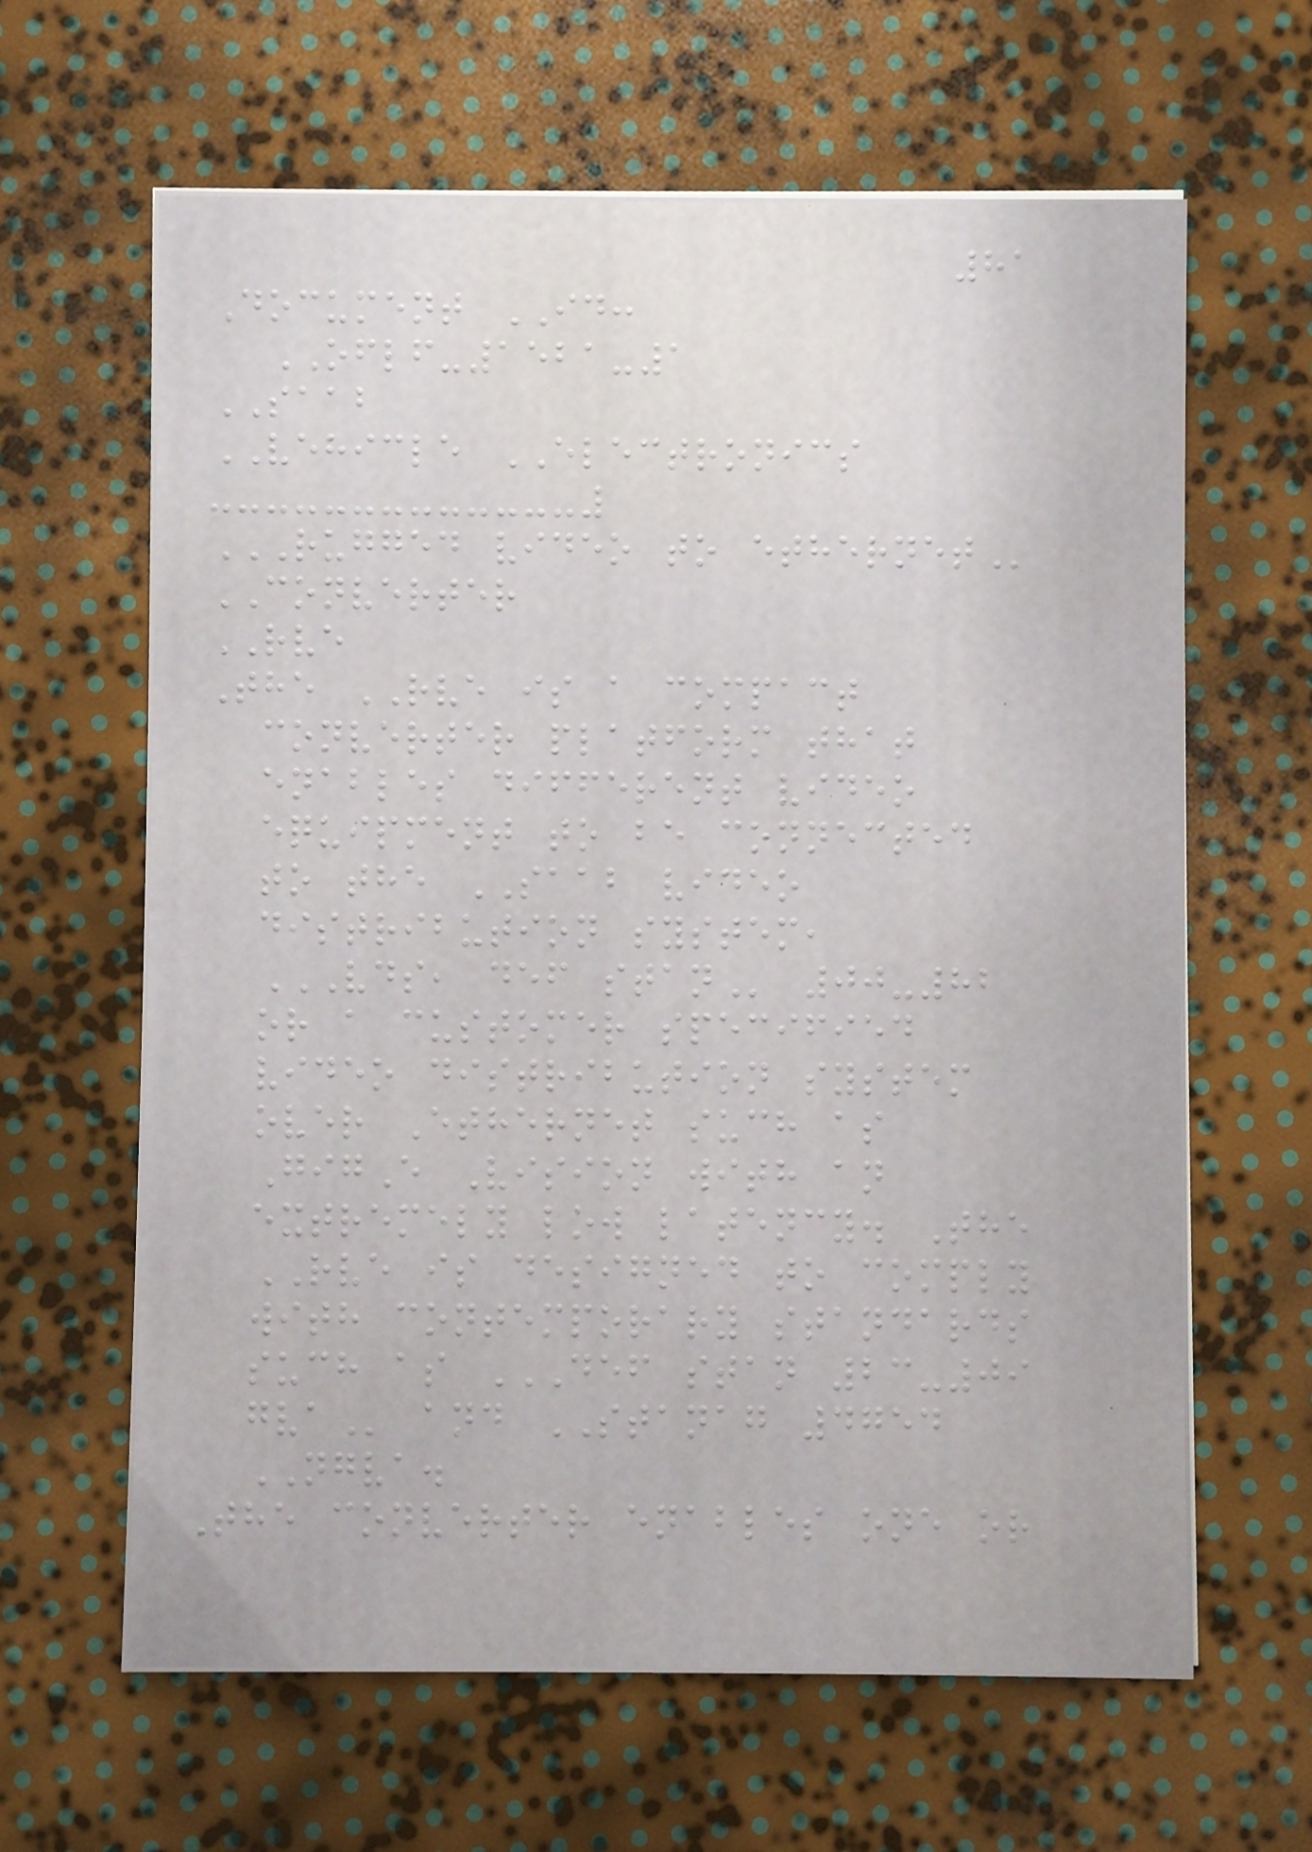81
Document ID:
OFLF-1521-1
SAAB
VEHICLE ELECTRONICS
RUGGED VIDEO TO ETHERNET
CONVERTER
RVE
The RVE is a compact
converter platform that
enables different video
equipment to be connected
to the SAAB video
distribution system,
VDS, DEF STAN 00-82
or a customer specified
video distribution system
over Ethernet such as
GigE Vision with an
extremely low latency. The
RVE is designed to comply
with contemporary standards
such as DEF STAN 23-09
GVA and STANAG 4754
NGVA.
The converter enables one or
